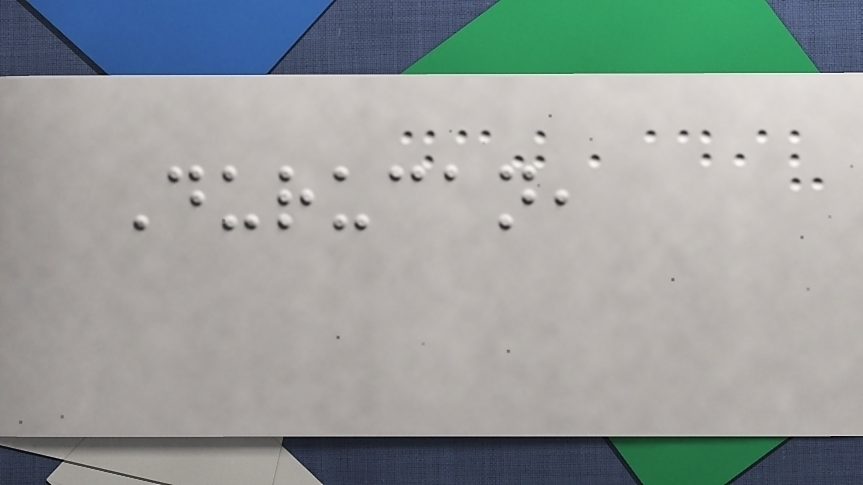Durucan,
